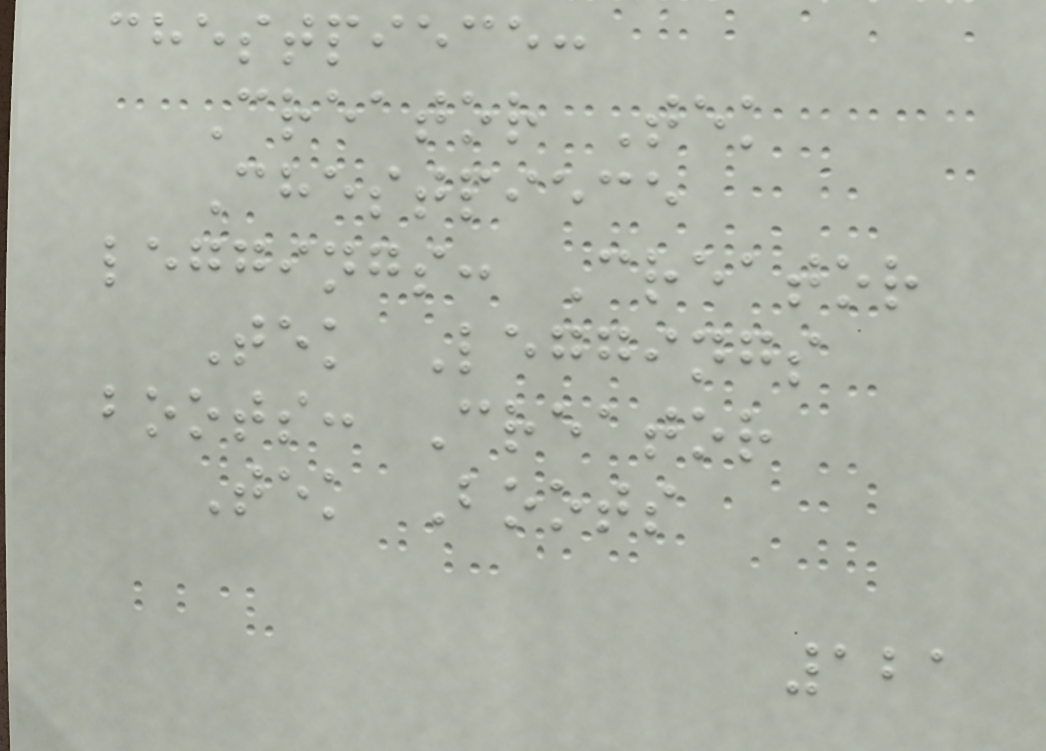chestpiece:
Creator Tek
Chestpiece
leggings: Creator
Tek Leggings
boots: Creator
Tek Boots
121
